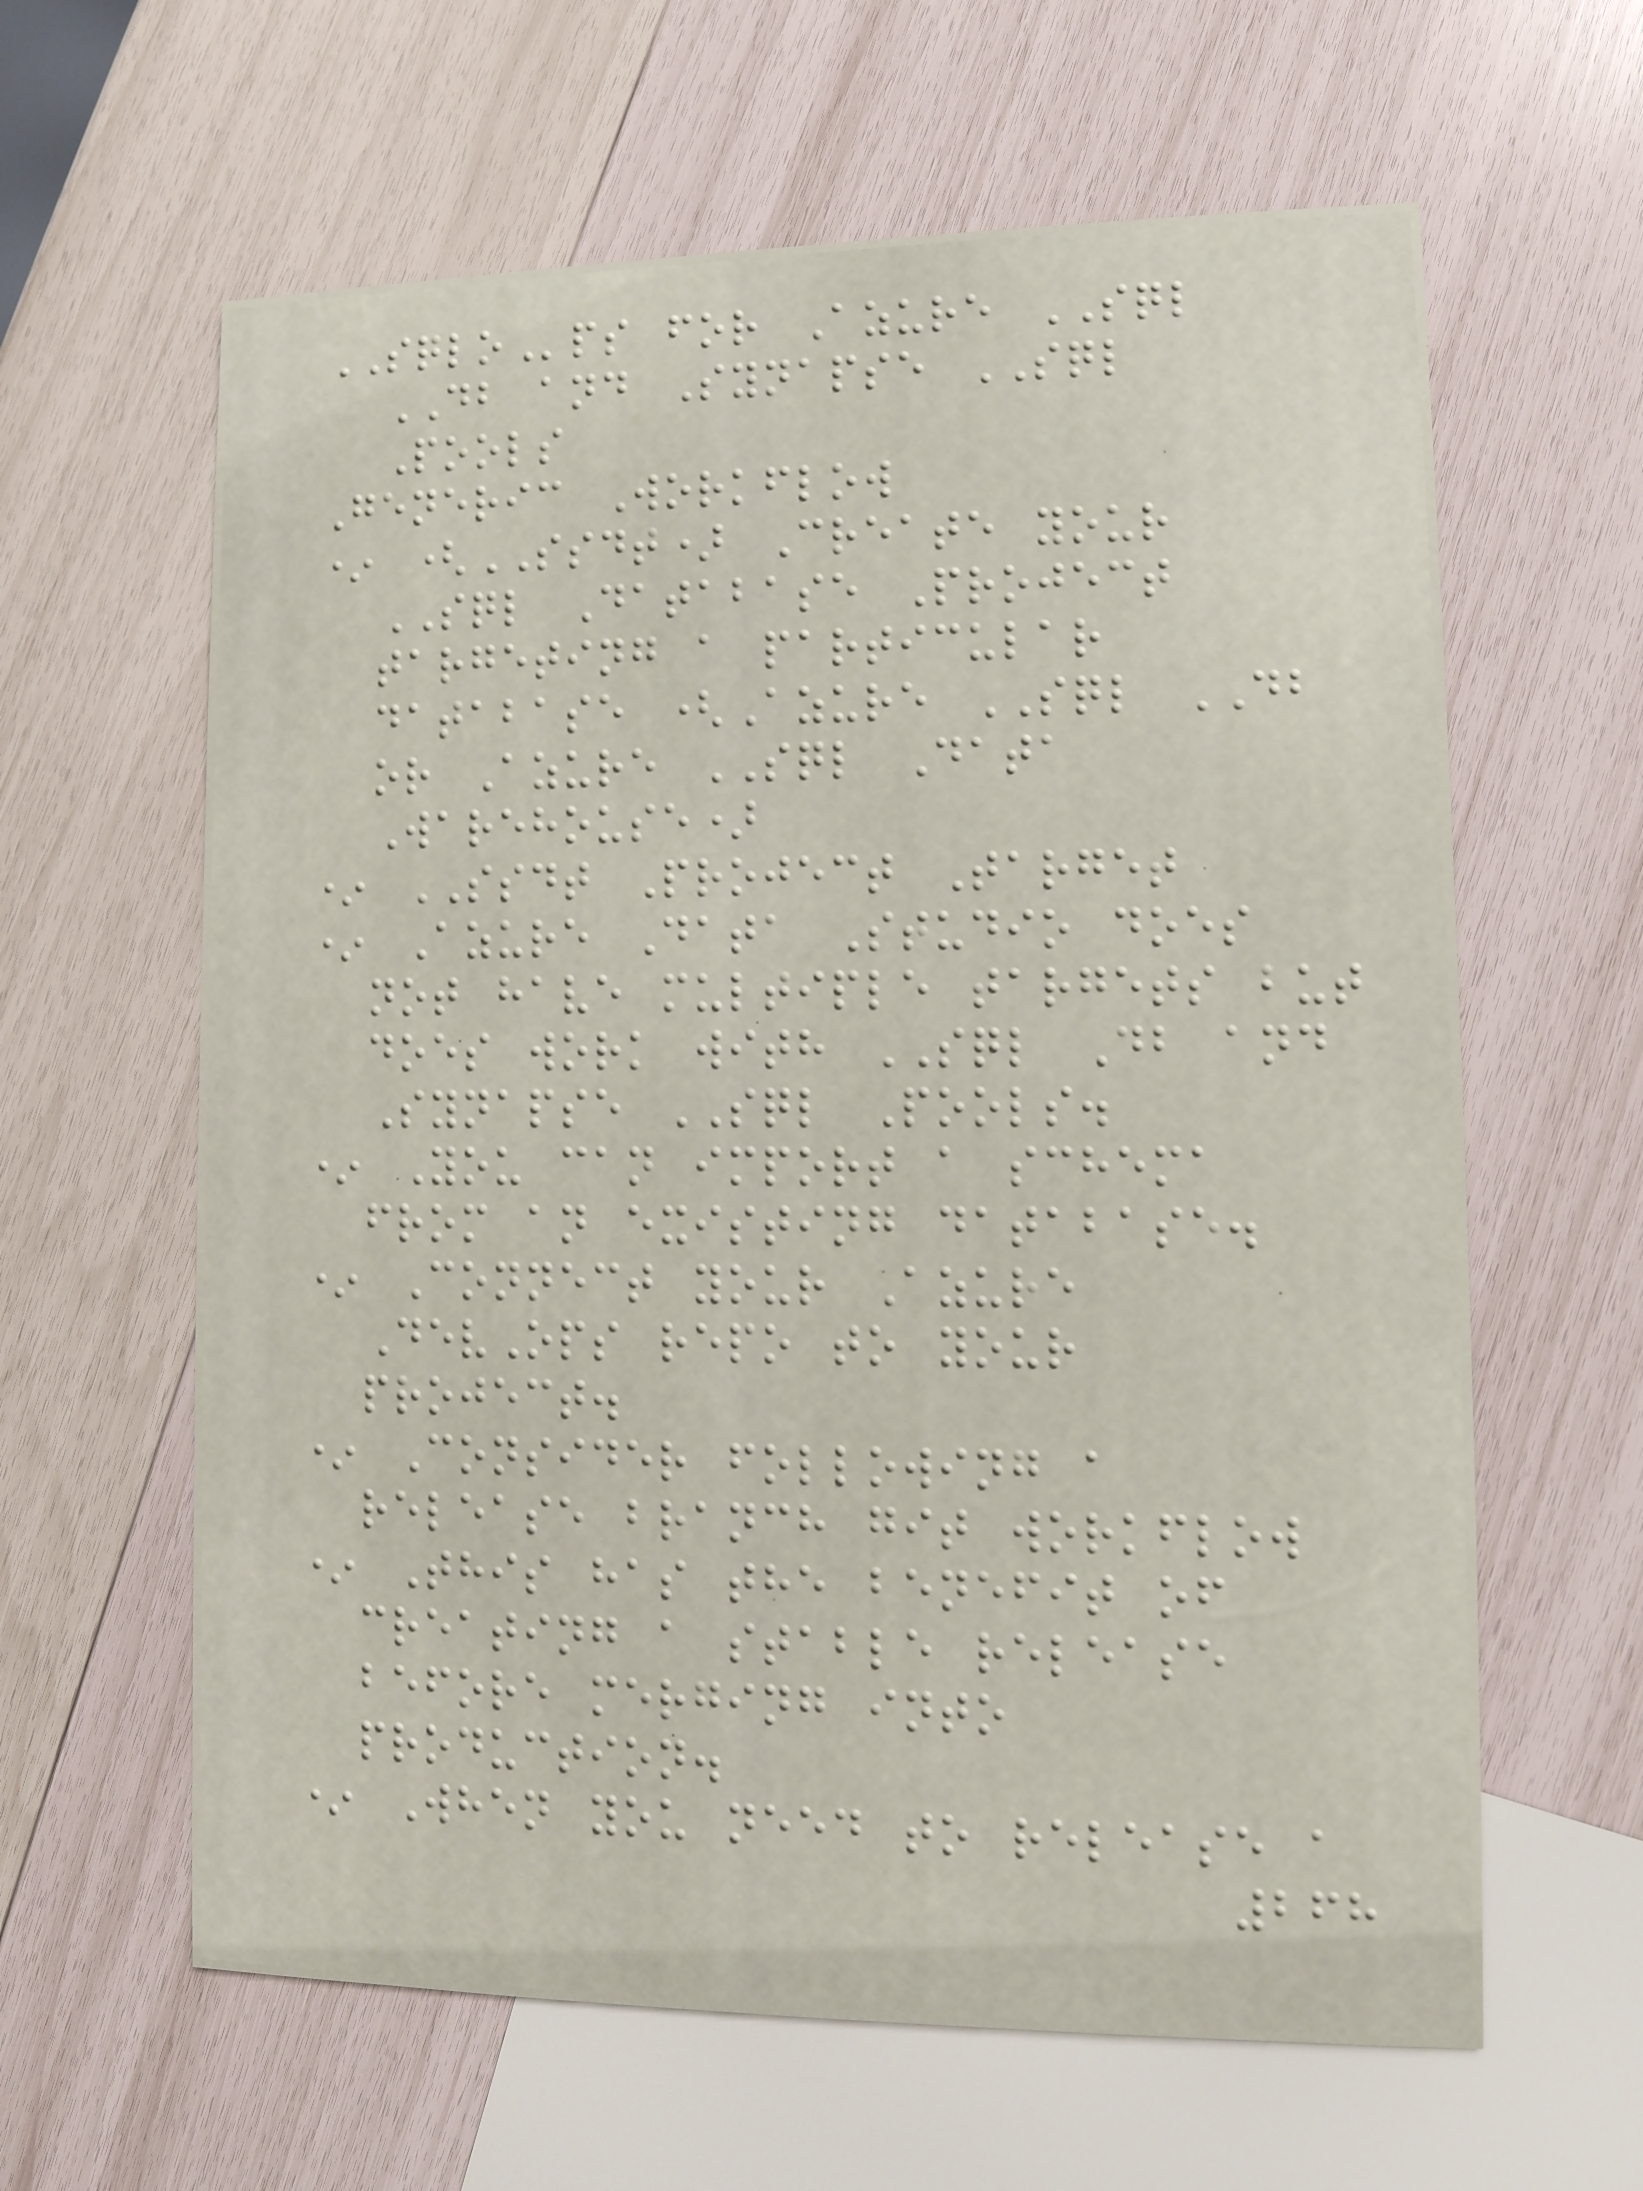SQLOps for Azure SQL
DB and Synapse SQL
Pools
Generic Workflow
* (SSDT) Create your
SQL Database Project
targeting a particular
database (Azure SQL DB
or Azure SQL Data
Warehouse)
* SSDT Project Target
* Azure Data Studio does
not have multiple targets but
does work with SQL Db and
Synapse SQL Pools.
* You can import a schema
from an existing database.
* Connect your Azure
DevOps repo to your
project.
* Consider following a
release branch git workflow
* This has the benefit of
creating a stable release
before merging into
production.
* When you need to release a
268
